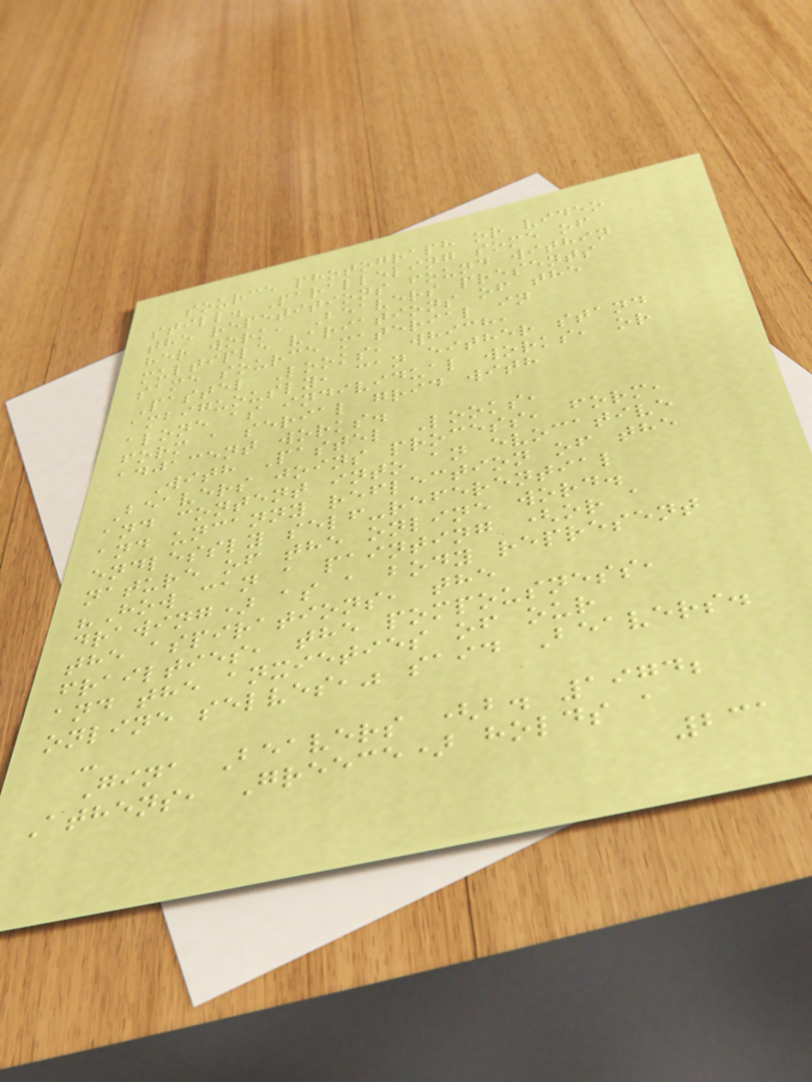source photograph or video
still. Paralleling some of
the repetitions found within
her work, Beavers presents
multiple variations of the
same source material in
Pastel Looks, which,
ambiguously, can either stand
alone as individual works, or
form a serial grid with
adjacent works.
With Pastel Looks,
Beavers joins process, form,
and content into an evocative
and uncanny reflection of the
endlessly self-referential
nature of the online word.
"How can a painting (or a
drawing) as a body represent
the aspirations, the
frailties, the pompousness,
and the anxieties of our
online selves," said Beavers.
-
Gina Beavers (b. 1974;
Athens, Greece) holds a
231
